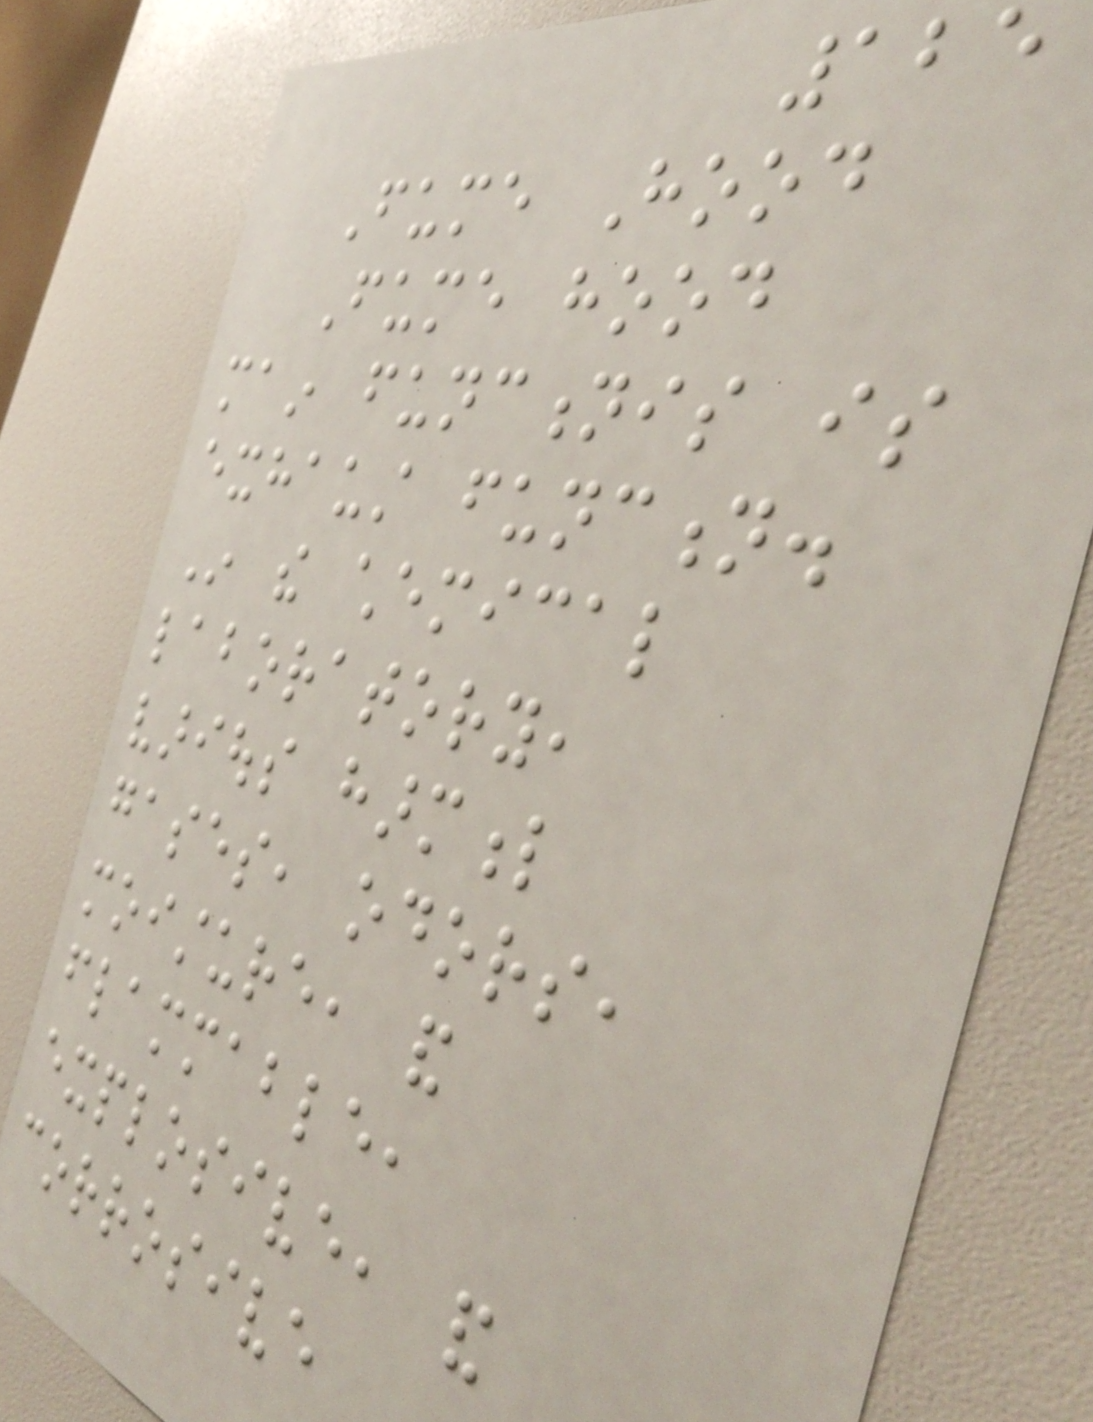125
Fume Hood
Fume hood
main functionis is
exhaust function.
In the chemical
laboratory,
various harmful
gases, odors,
moisture, and
flammable,
explosive, and
corrosive
